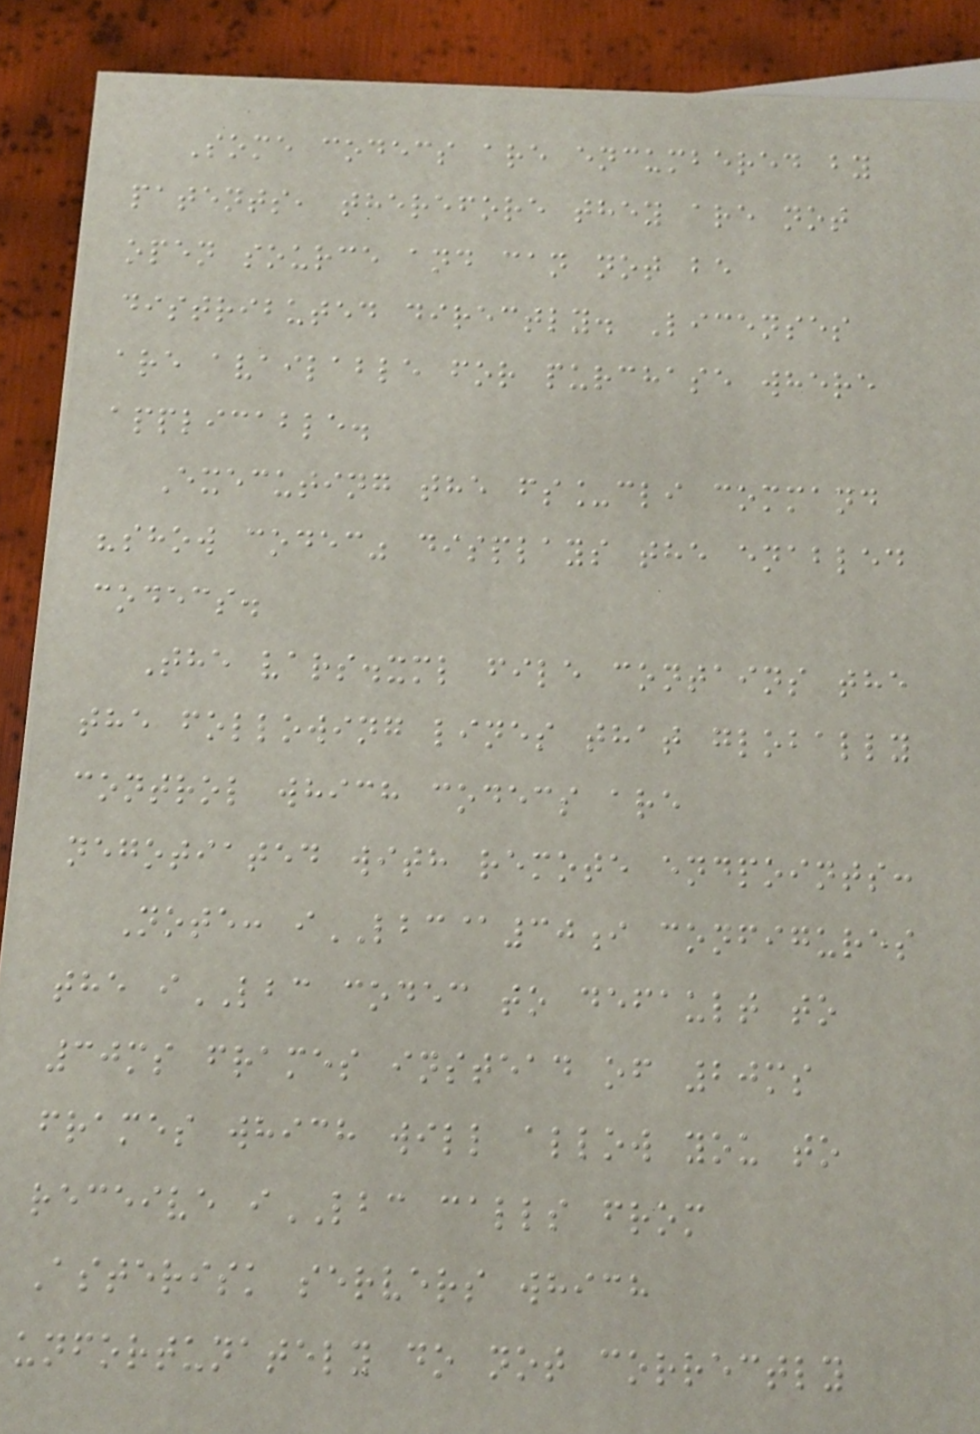Some codecs are encumbered by
patents, therefore they are not
open source and can not be
distributed directly. Licenses
are available for purchase where
applicable.
Executing the fs_cli command
"show codec" displays the enabled
codecs.
The vars.xml file contains the
the following lines that globally
control which codecs are
negotiated with remote endpoints:
Note: iLBC@30i configures
the iLBC codec to default to
30ms frames instead of 20ms
frames which will allow you to
receive iLBC calls from
Asterisk servers which
unfortunately do not correctly
